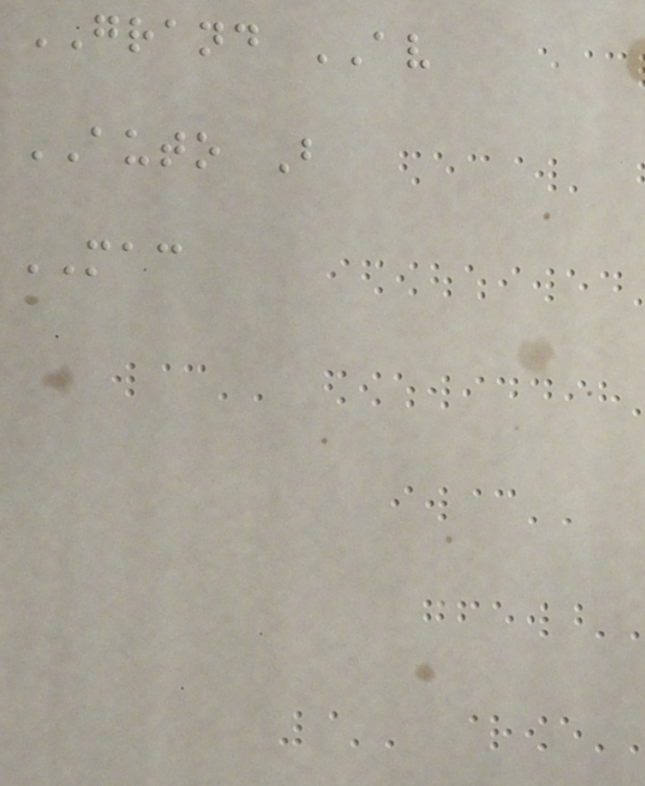GRAND AV
AUTO B
MAC
